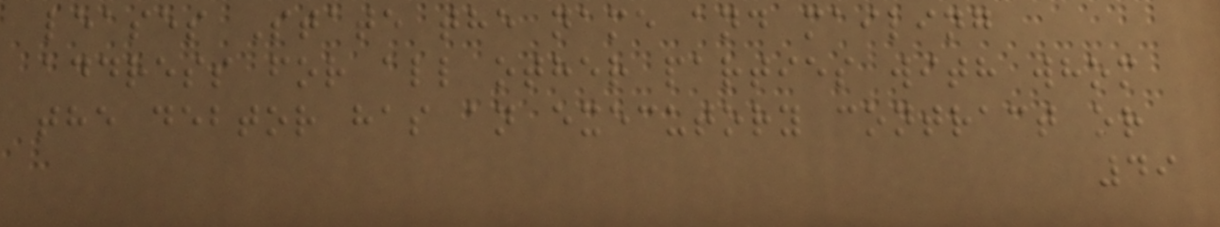leases State the name and mailing
address for all other parties with whom
the debtor has an executory contract or
49
